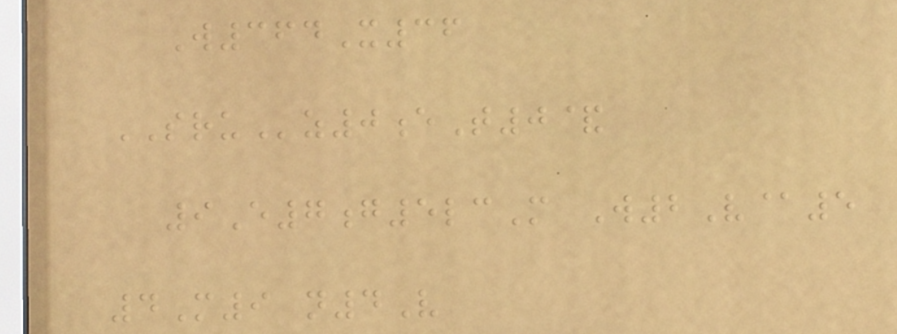W364X36
SRUz0eT0&
9E7g5lcM W2V@5
4M9 n4V
